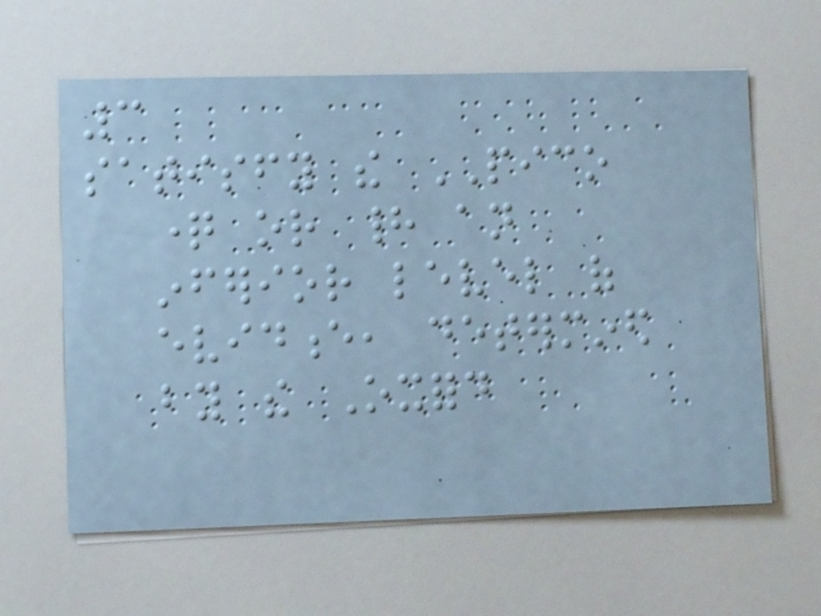3
satisfy the PICO
question or had an
inferior level of
evidence, determined
by the Oxford
